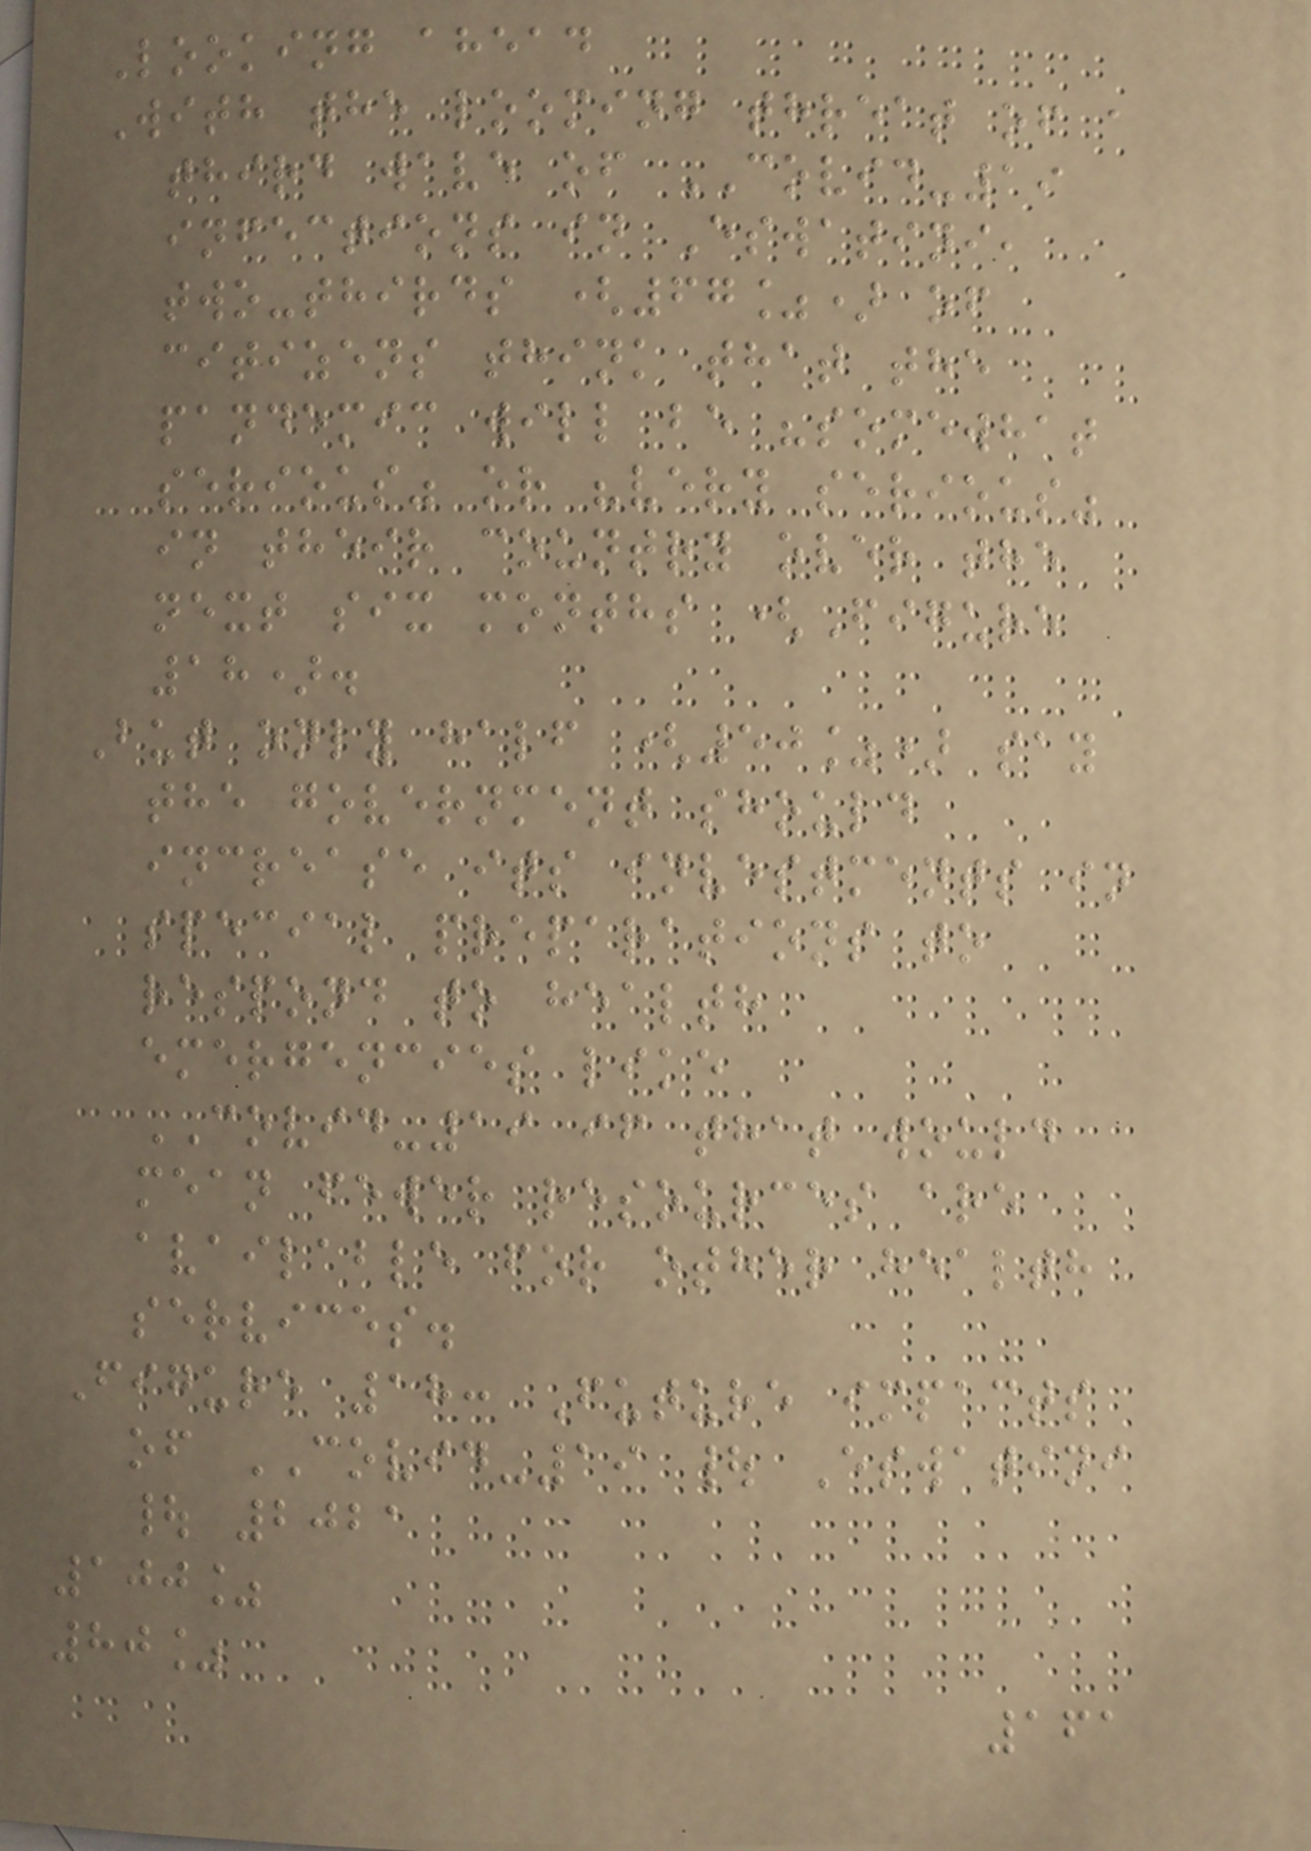Looking ahead
With the looming threat of a
third wave of COVID-19
infections in Eswatini,
two-thirds (67%) of
citizens think that the
pandemic will be "somewhat
serious" or "very serious"
in their country over the
next six months (Figure
18).
But only half (50%) say
the government should
increase its investments in
special preparations to
respond to health
emergencies like
COVID-19 if that would
mean fewer resources are
available for other health
services.
Figure 18: Future impacts
of COVID-19 | Eswatini
| 2021
100%
80%
161
